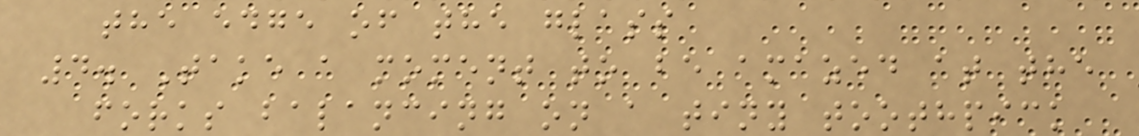the edge of the glass
4. Take a moment to be amazed at the
forks balancing on a tiny toothpick
